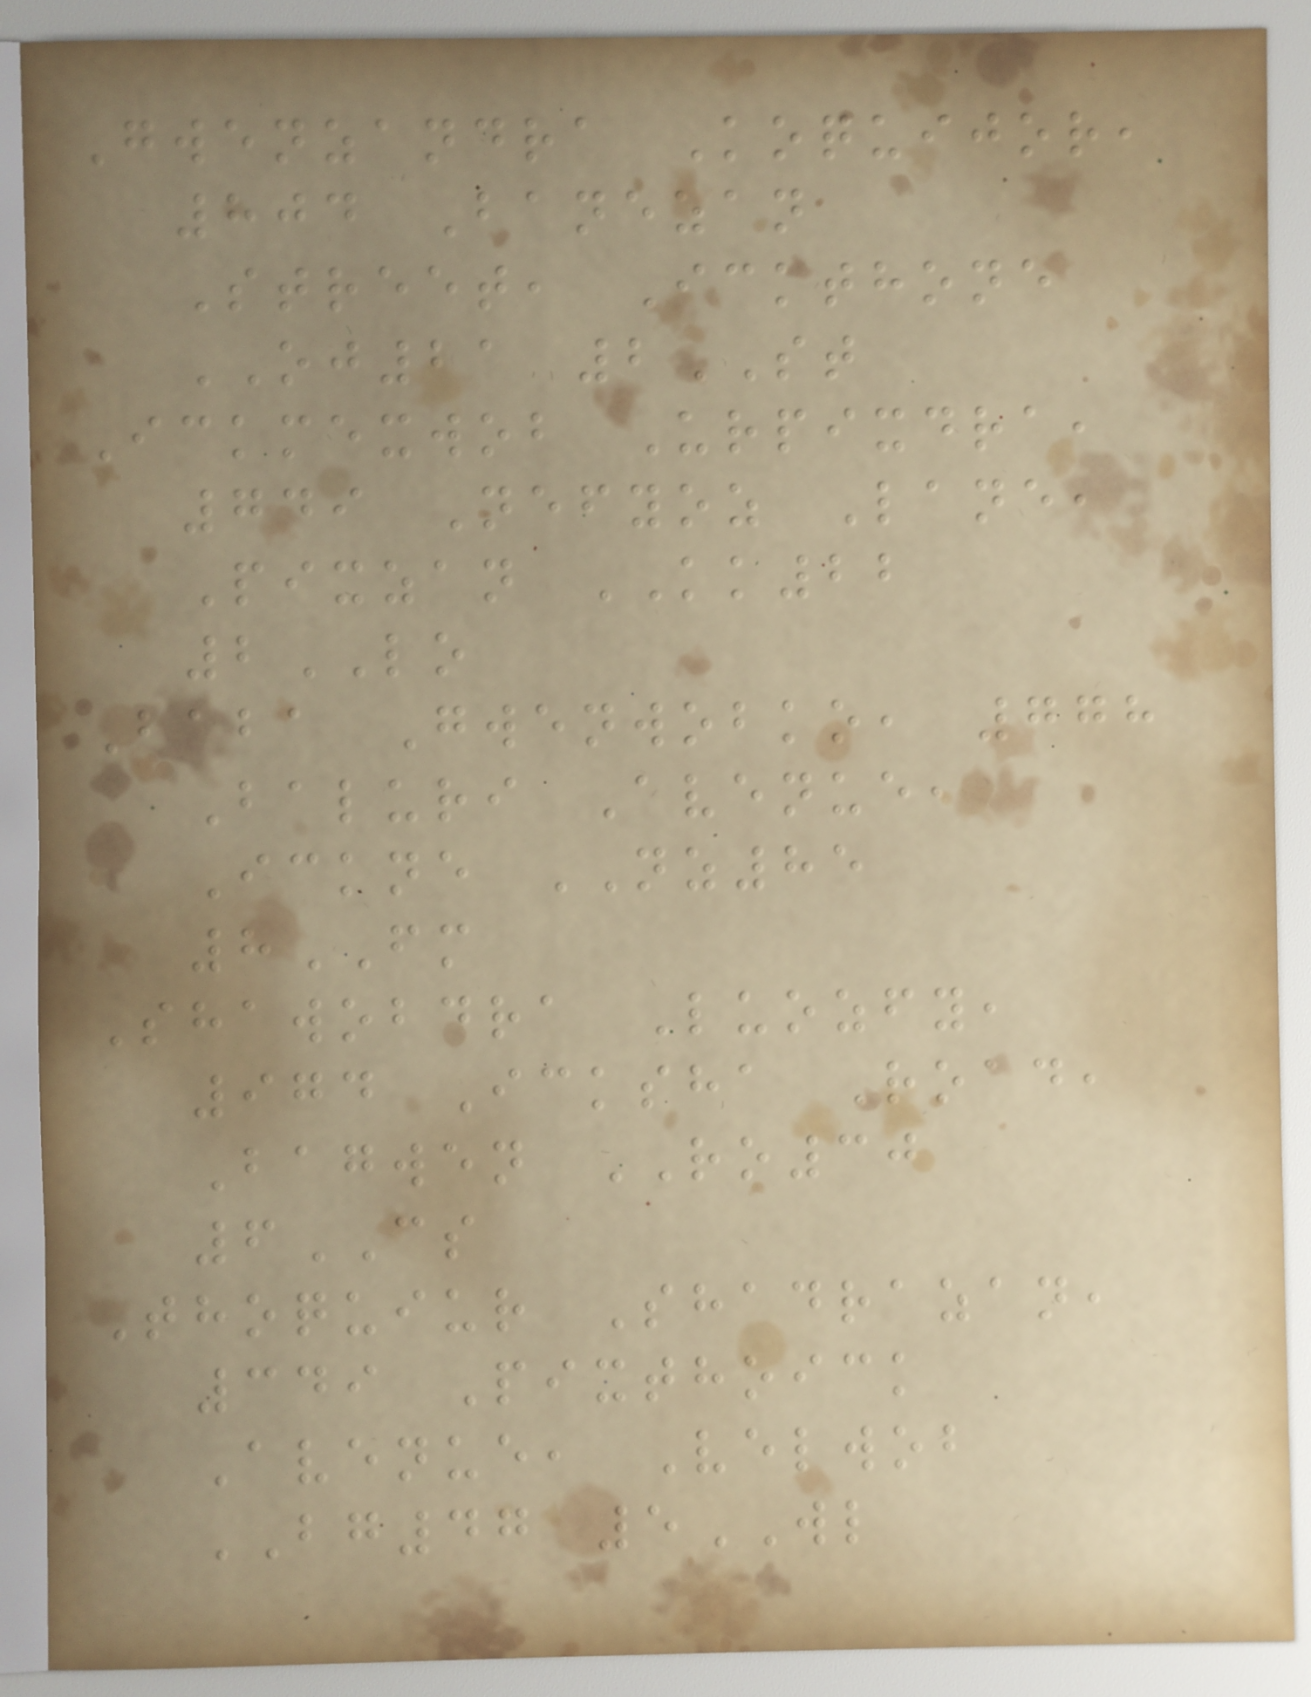Gwenzandra Koquijor,
804 Banezan
Street, Ickthone
OJ21 2ST
Ickmexwob Urpixdra,
749 Nefyoz Lane,
Pixzan KK22
2LO
Baba Gwenwobko, 778
Baluri Avenue,
Ickne NZ85
8FM
Shawobdra Luozfy,
974 Icksha Road,
Bagwen RO30
6CS
Thoquiur Shadrazan,
349 Pixthoick
Avenue, Velwob
BG47 5WL
